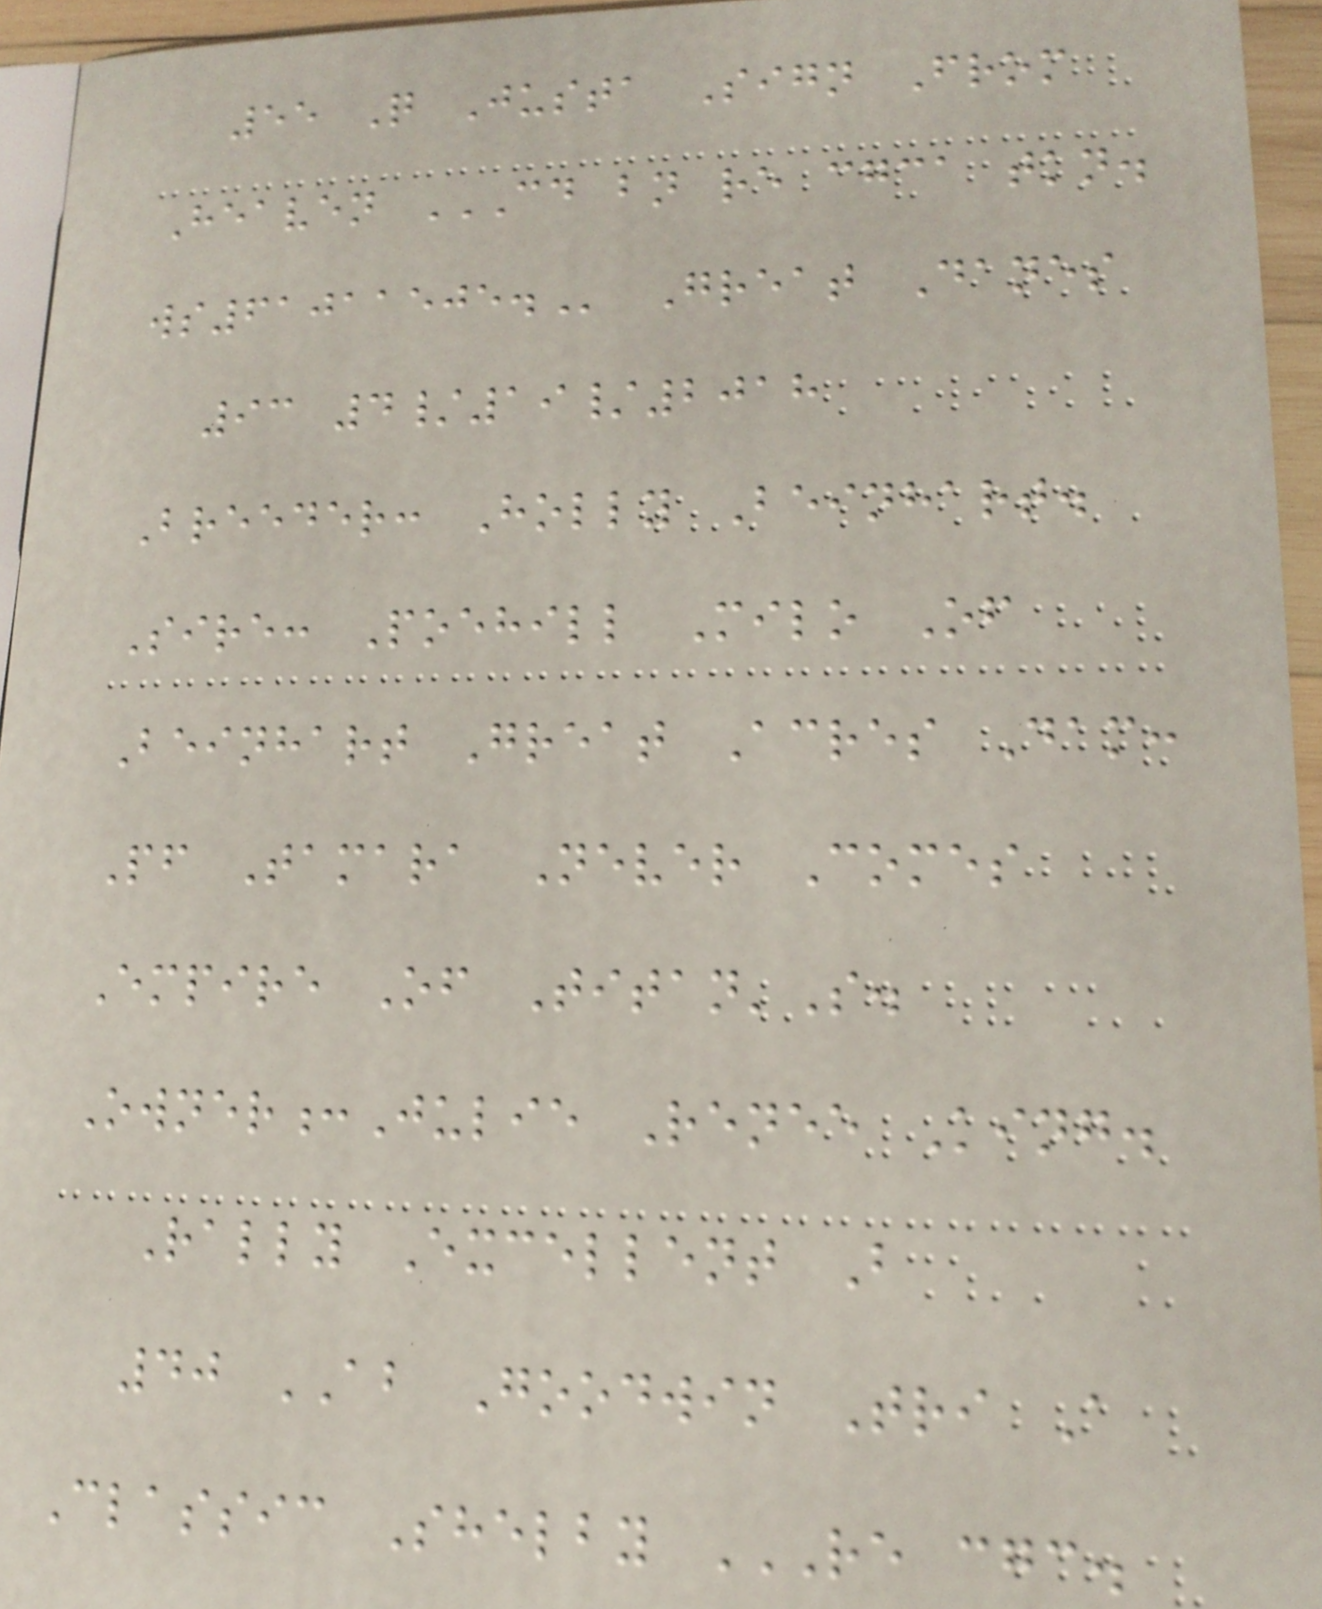55 Q Justa Sign From
Heaven CD BN RE CGCA TKN.
WS61011505. Great Danes
93 4/19/2018
Breeder: Holly Beinhart.
Sire: Poehill Milo Of
Beinhart Great Acres Dam:
Pf Tamara Never Comes
Empire Of Titan'S.
Owner:Julie Renee King.
Rally Excellent B
40 AB Goodwin Tri A
Classic Shelby RE CGC.
